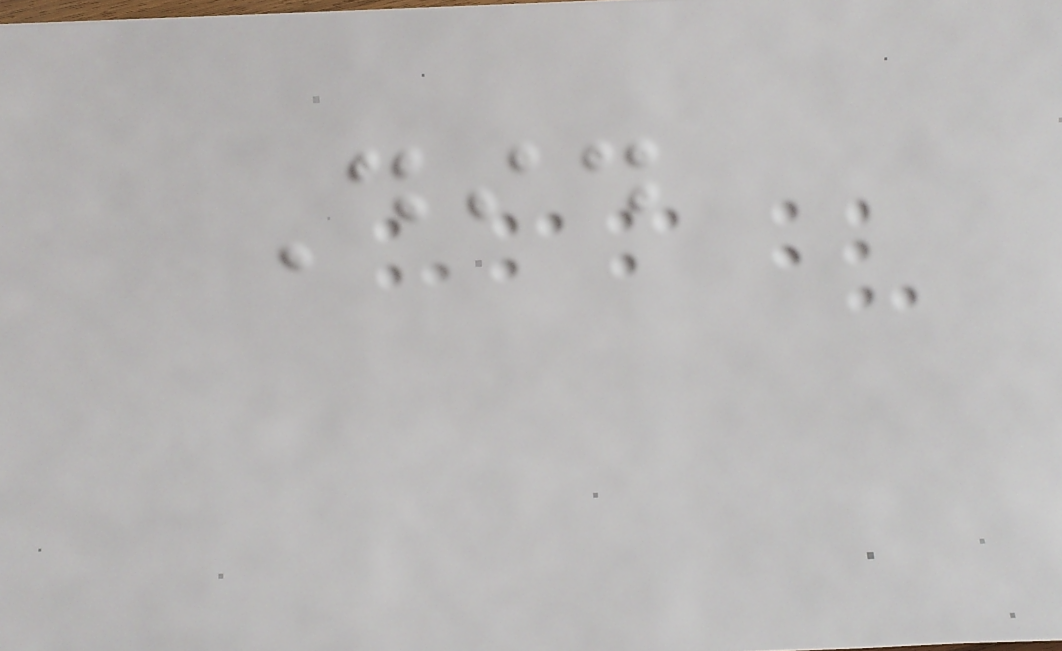Did
